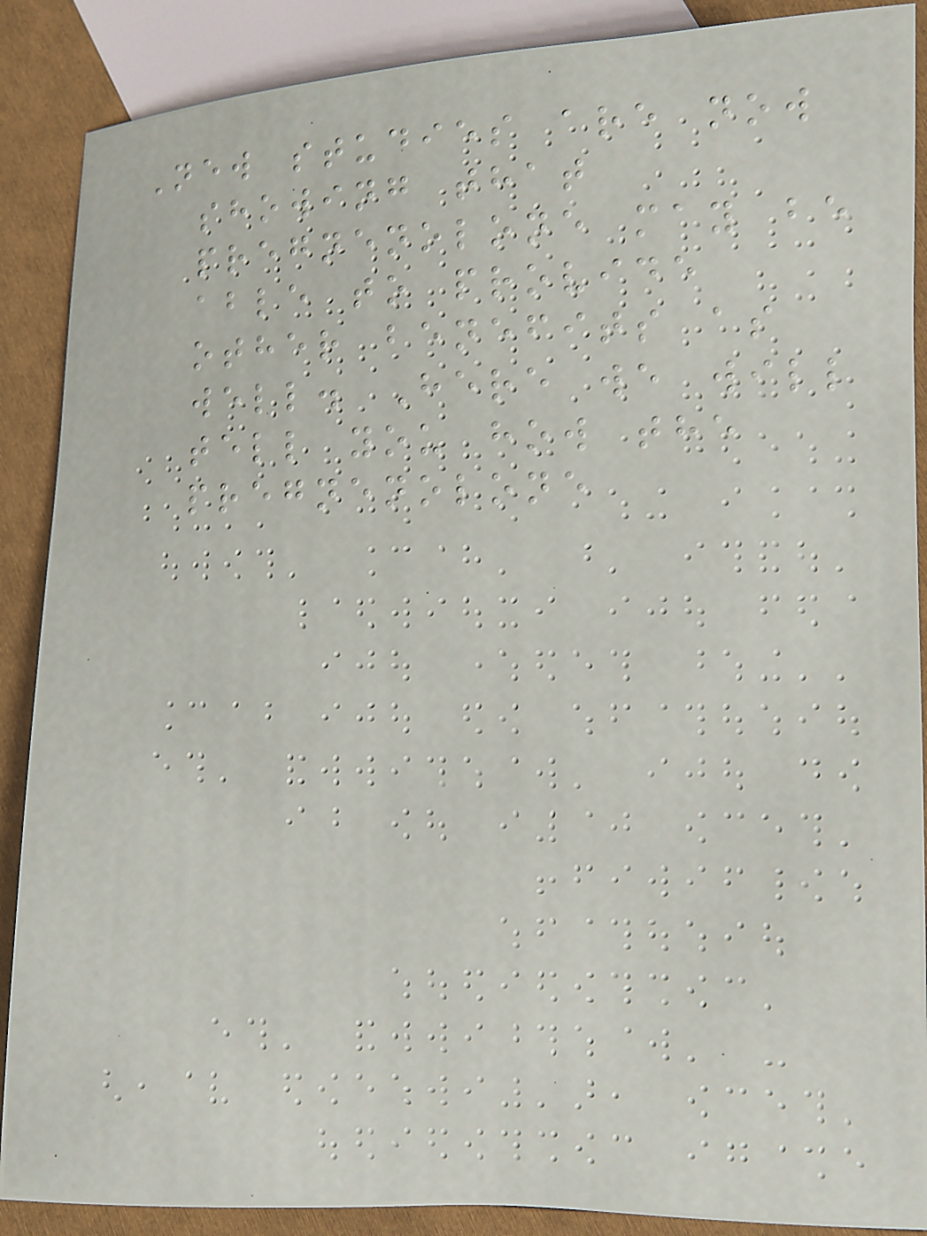New studies are now
showing that
pregnenolone may be
able to provide
other benefits as
well. Here we will
tell you how the
pregnenolone
